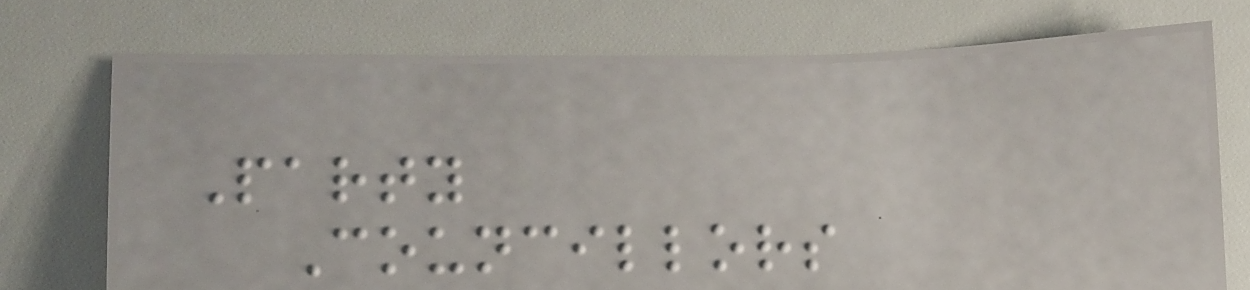Party
Councillors
